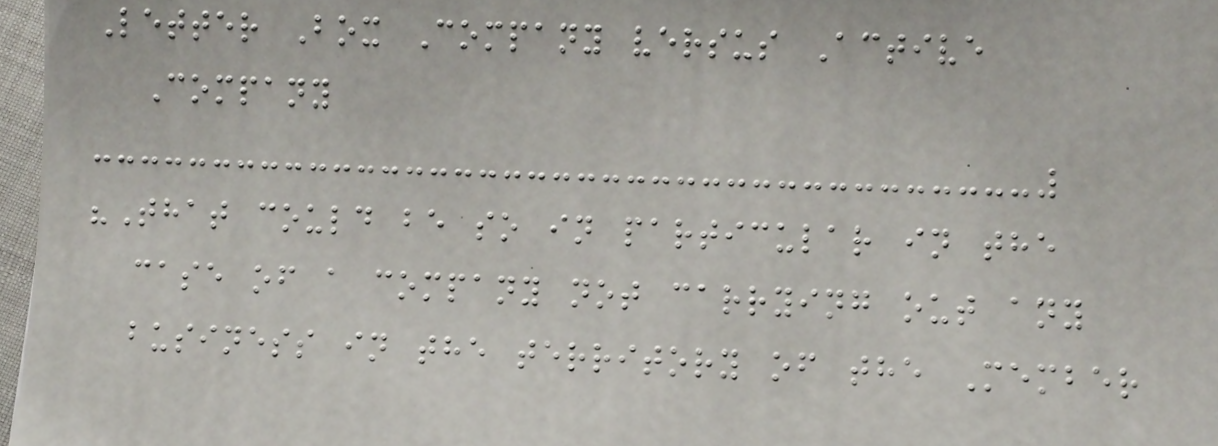Letter Box Company versus Active
Company
"That could be so in particular in the
case of a company not carrying out any
business in the territory of the Member
